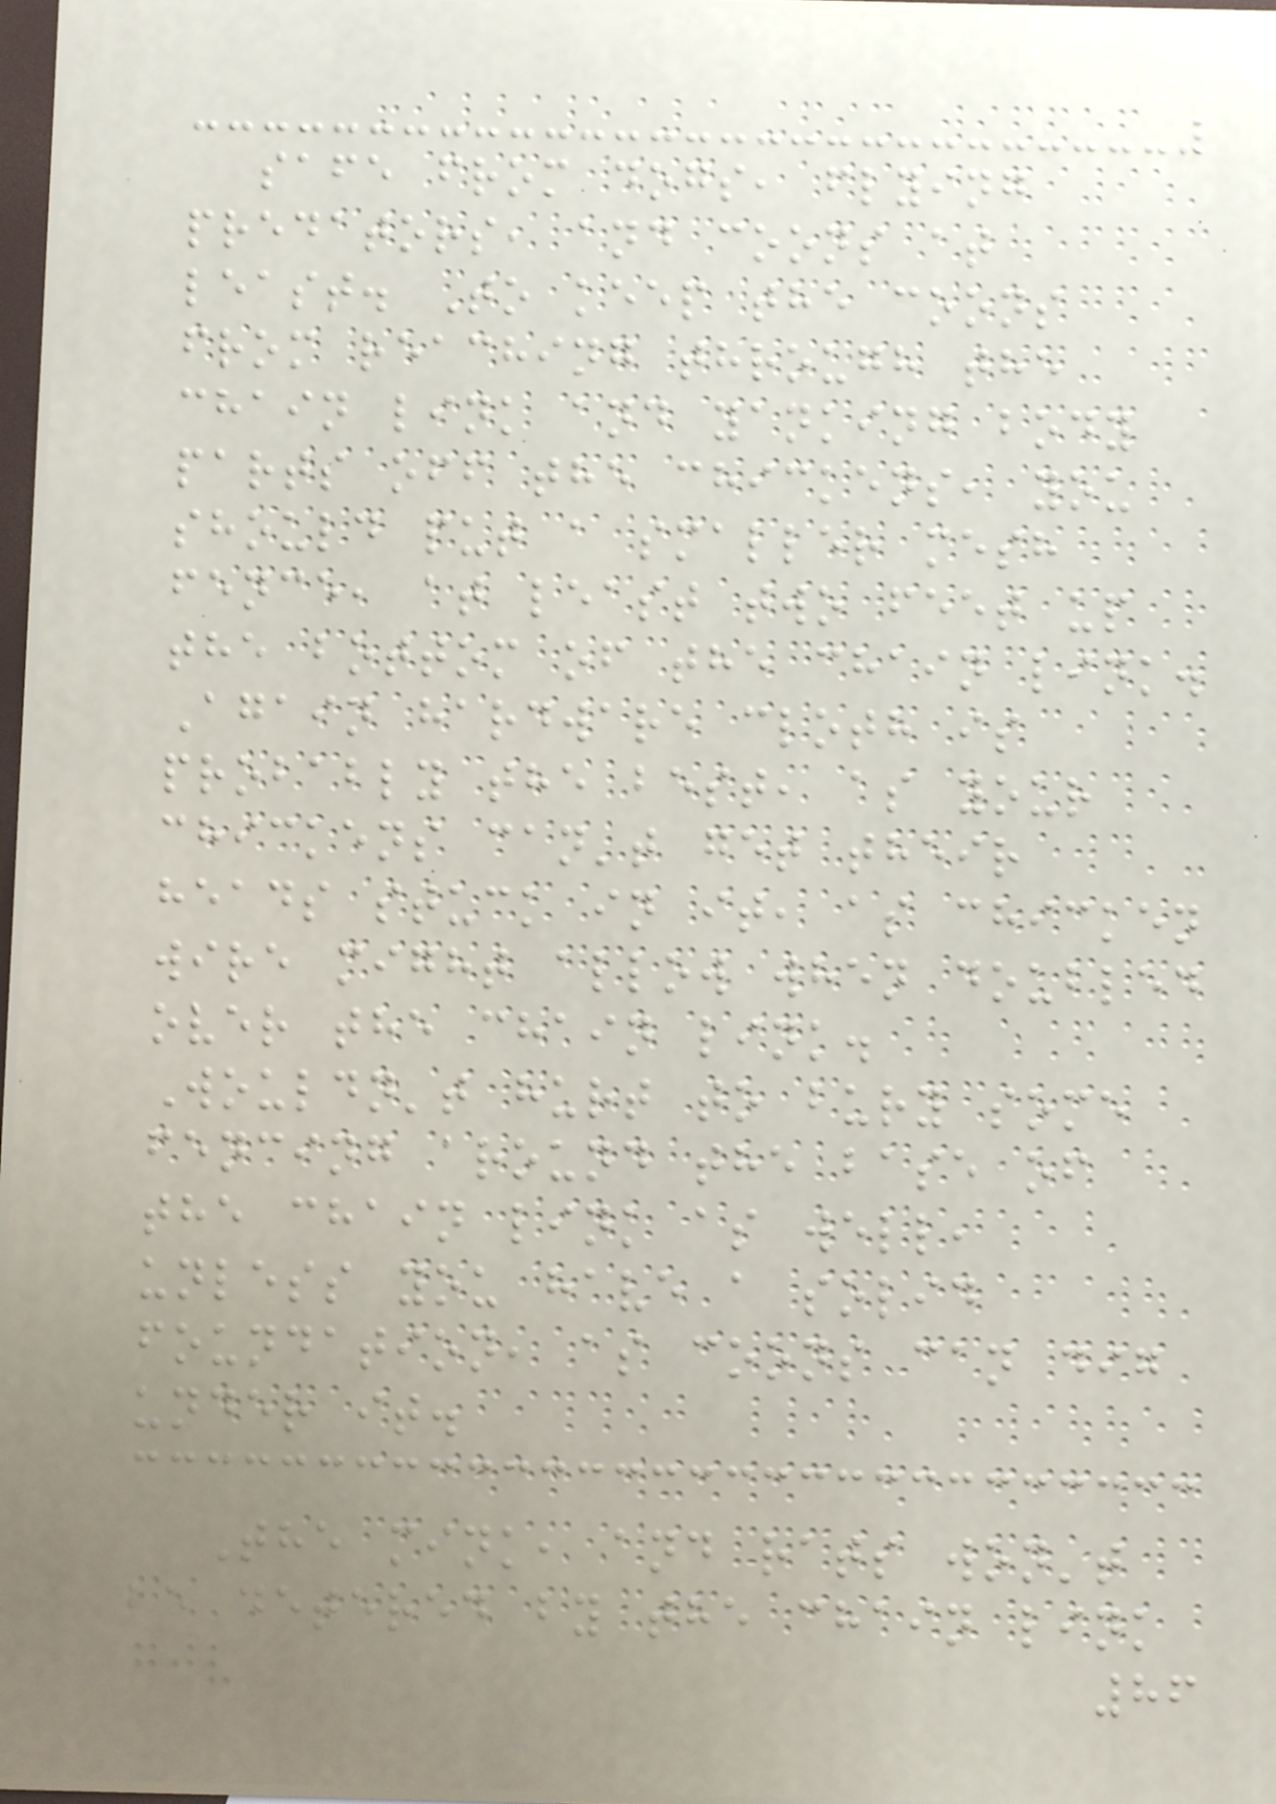safe from dogs, flying
predators, and coons at
least. To keep the coons
from reaching through the
chain link and yanking body
parts off the chickens, you
should put a smaller mesh
fence, at least two feet up
the bottom of the chain link.
Again hardware cloth is
probably the best, as your
chickens can't get their
heads stuck in it, as chicken
wire might allow when doubled
over the chain link.
Wouldn't hurt to bury some
fencing around the base of
the chain link as well,
unless you have a solid
foundation, as coons can dig
under it.
The mink, and rats won't
be detered by the chain link
86
